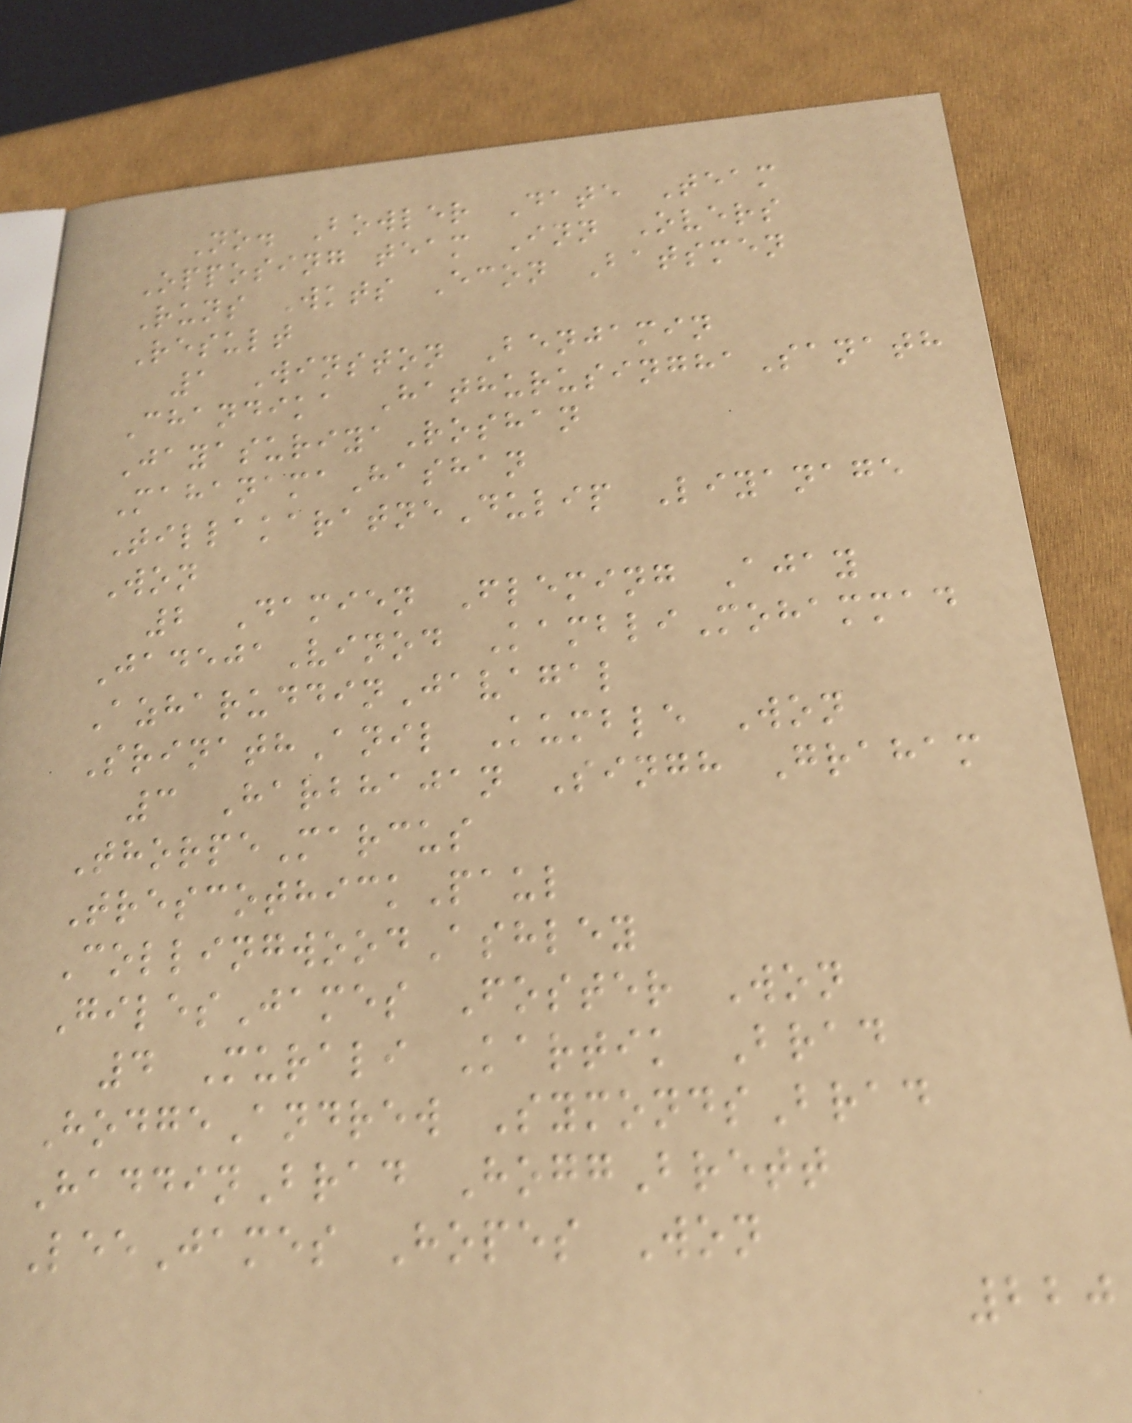No. Bowler Date Team
Opposing team Inn Overs
Runs Wkts Econ Batsmen
Result
1 Winston Benjamin
Chandika HathurusinghaSanath
JayasuriyaRoshan
MahanamaHashan
TillakaratneDulip Liyanage
Won
2 Damien Fleming Ajay
JadejaVinod KambliMohammad
AzharuddinJavagal
SrinathAnil Kumble Won
3 Harbhajan Singh Graham
ThorpeMarcus
TrescothickPaul
CollingwoodAshley
GilesJames Foster Won
4 Murali Kartik Brad
HodgeAndrew SymondsBrad
HaddinBrad HoggBrett
LeeJames Hopes Won
220
